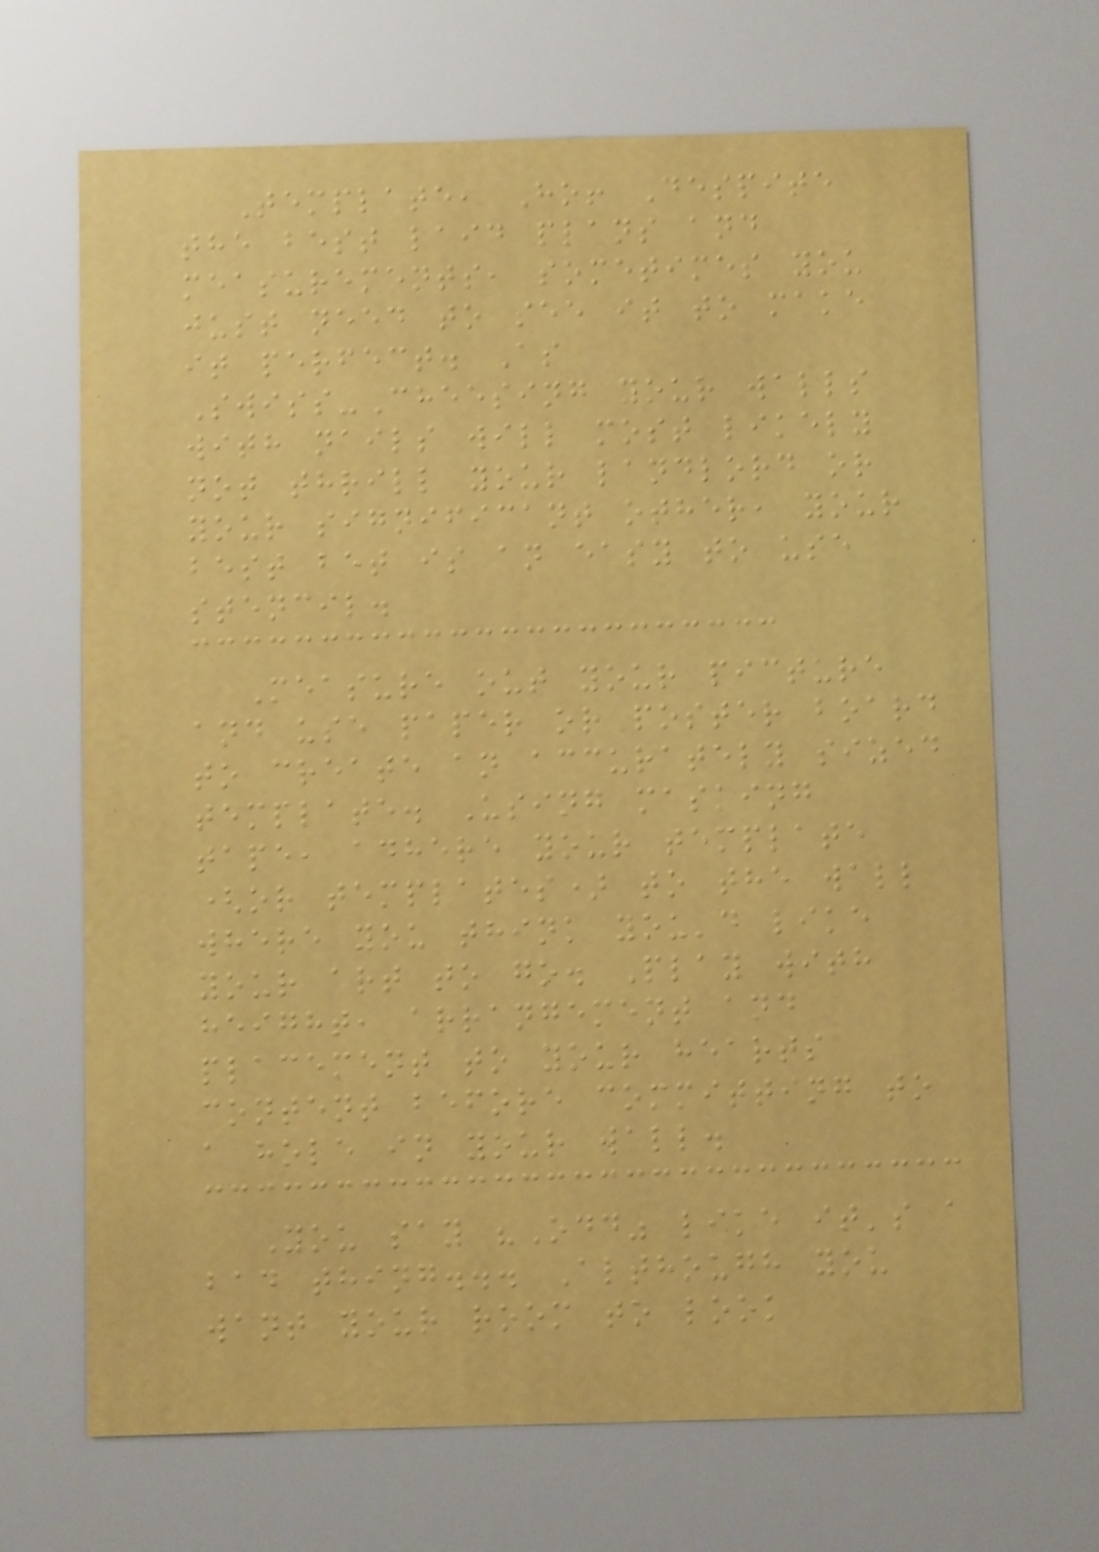Template, Ho! Despite
the best laid plans and
measurements, sometimes you
just need to see it to make
it perfect. As
Swiss-Cheesing your walls
with nails will most likely
not thrill your landlord or
your significant other, your
best bet is an easy to use
stencil.
Measure out your picture
and use paper or poster board
to create an accurately sized
template. Using masking
tape, adhere your template
(or templates) to the wall
where you think you'd like
your art to go. Play with
height, arrangement and
placement to your hearts
content before committing to
a hole in your wall.
You say "Odd" like it's a
bad thing... Although you
want your room to look
